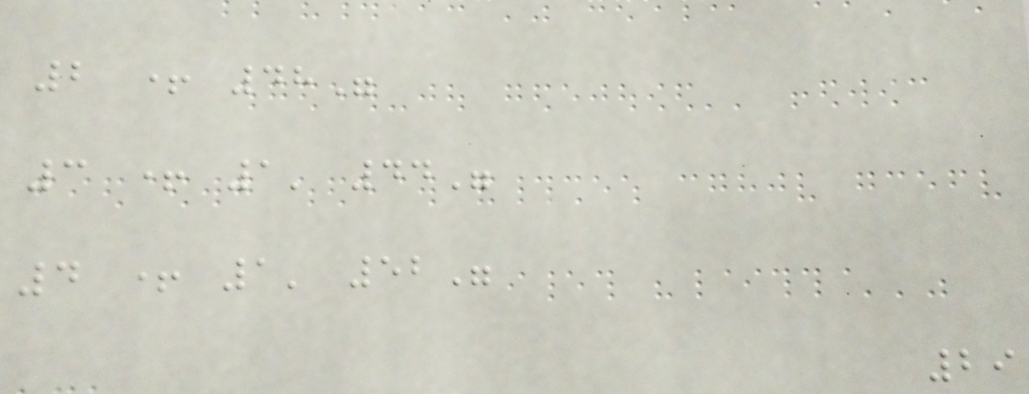2 + 48"
3 + 1' 44"
4 + 1' 52"
29
